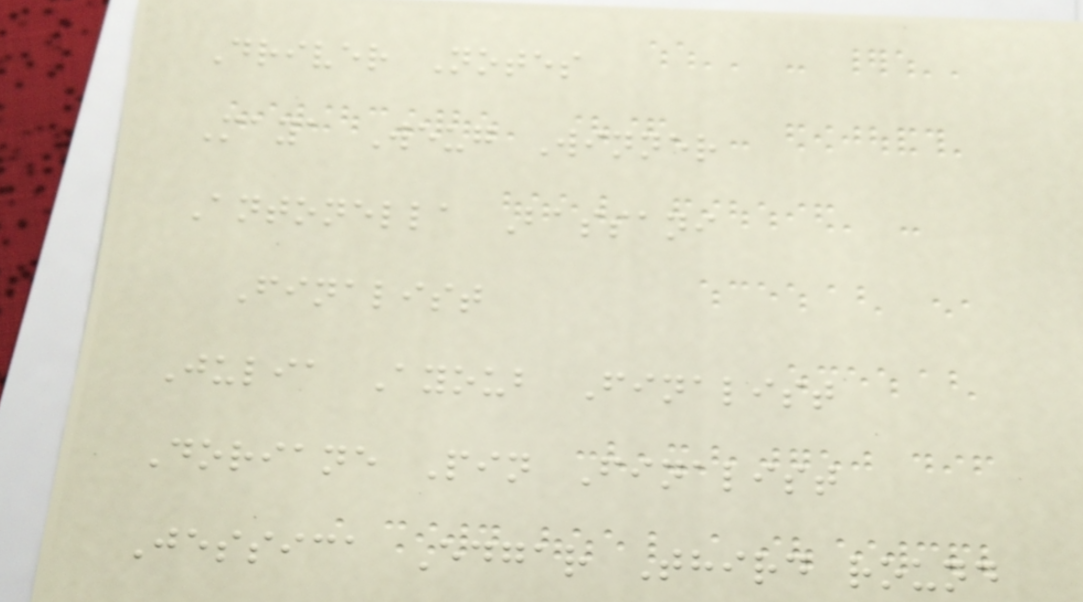Driver Notes
Maya Weug Winner
Antonella Bassani
Finalist
Julia Ayoub Finalist
Doriane Pin Finalist
Jessica Edgar Third round
